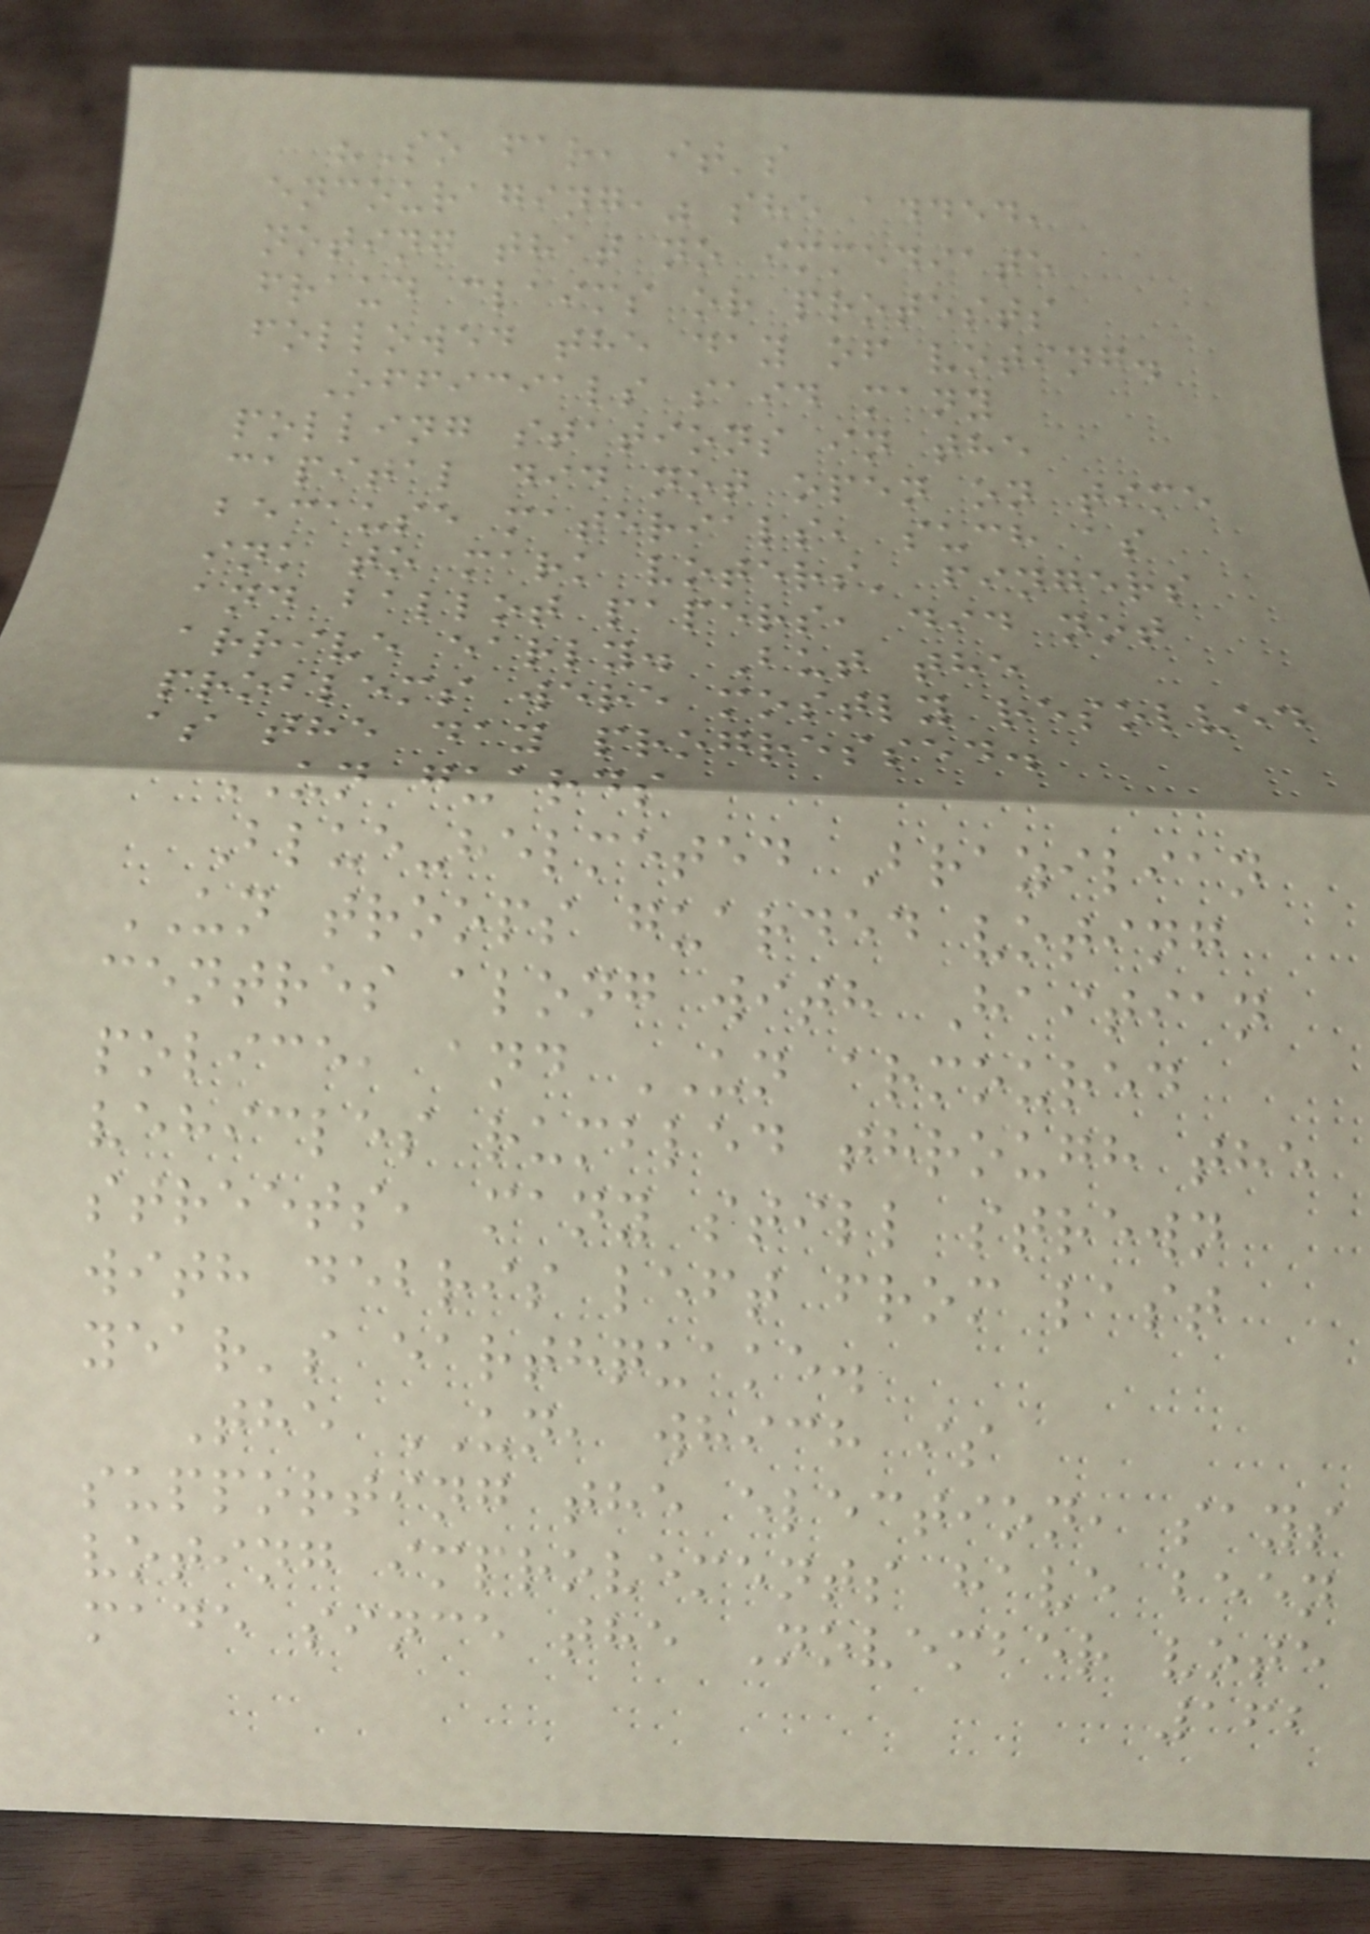"So far, it's
encouraging," she added,
noting that no immediate
fraud claims or protests
followed the day of voting.
Officials said many
polling stations in the
capital did not open on time
because materials, such as
ink to mark voters' fingers
and ballot papers, did not
arrive early. But the
problems were mostly resolved
as the day progressed.
UN guards
Blue-helmeted Brazilian
UN troops guarded voting
centres along with Haitian
police, and UN armoured
vehicles rumbled through the
streets, many still strewn
with debris left from last
year's earthquake.
The UN, which is
supporting the election, says
voting improvements have been
made since the November vote
162
